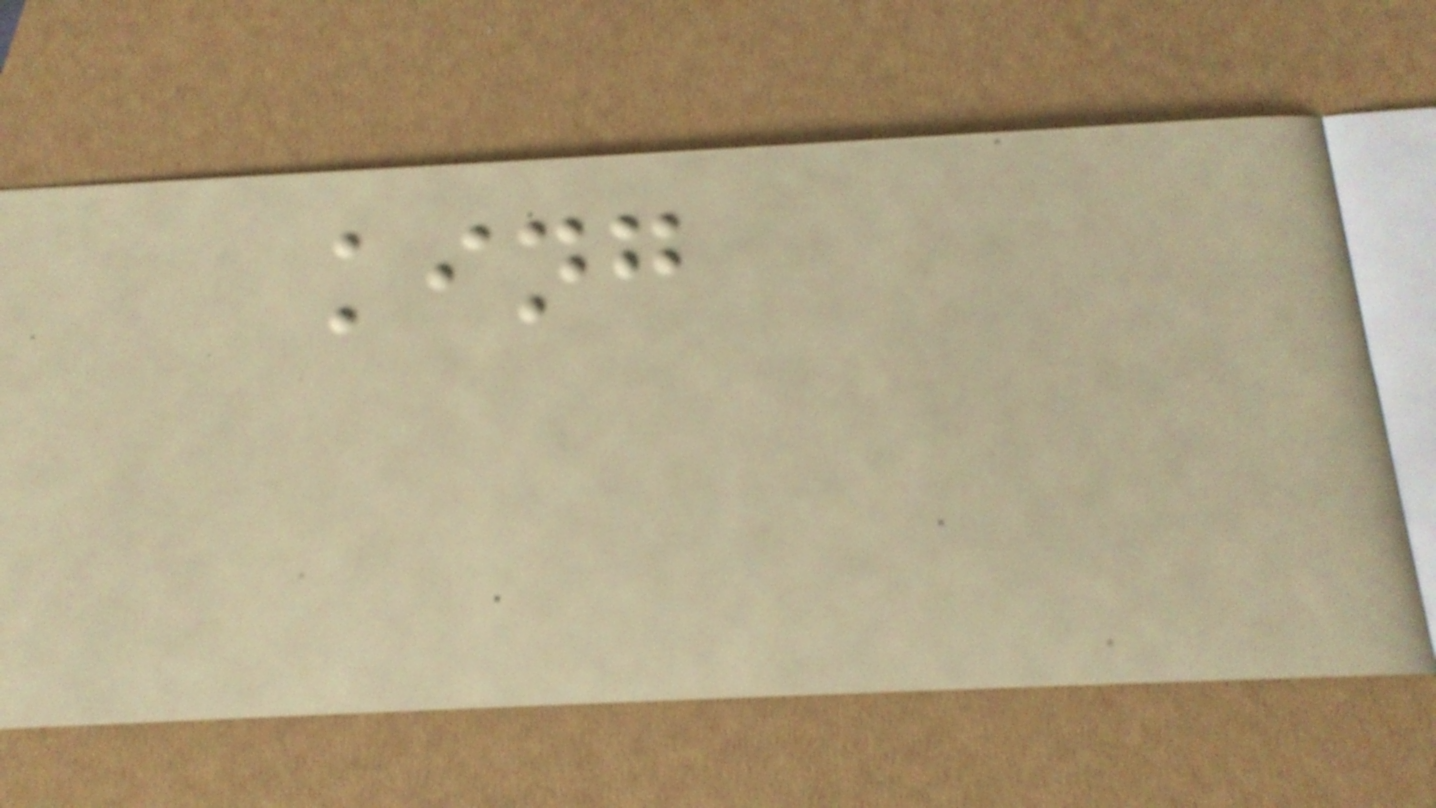king
